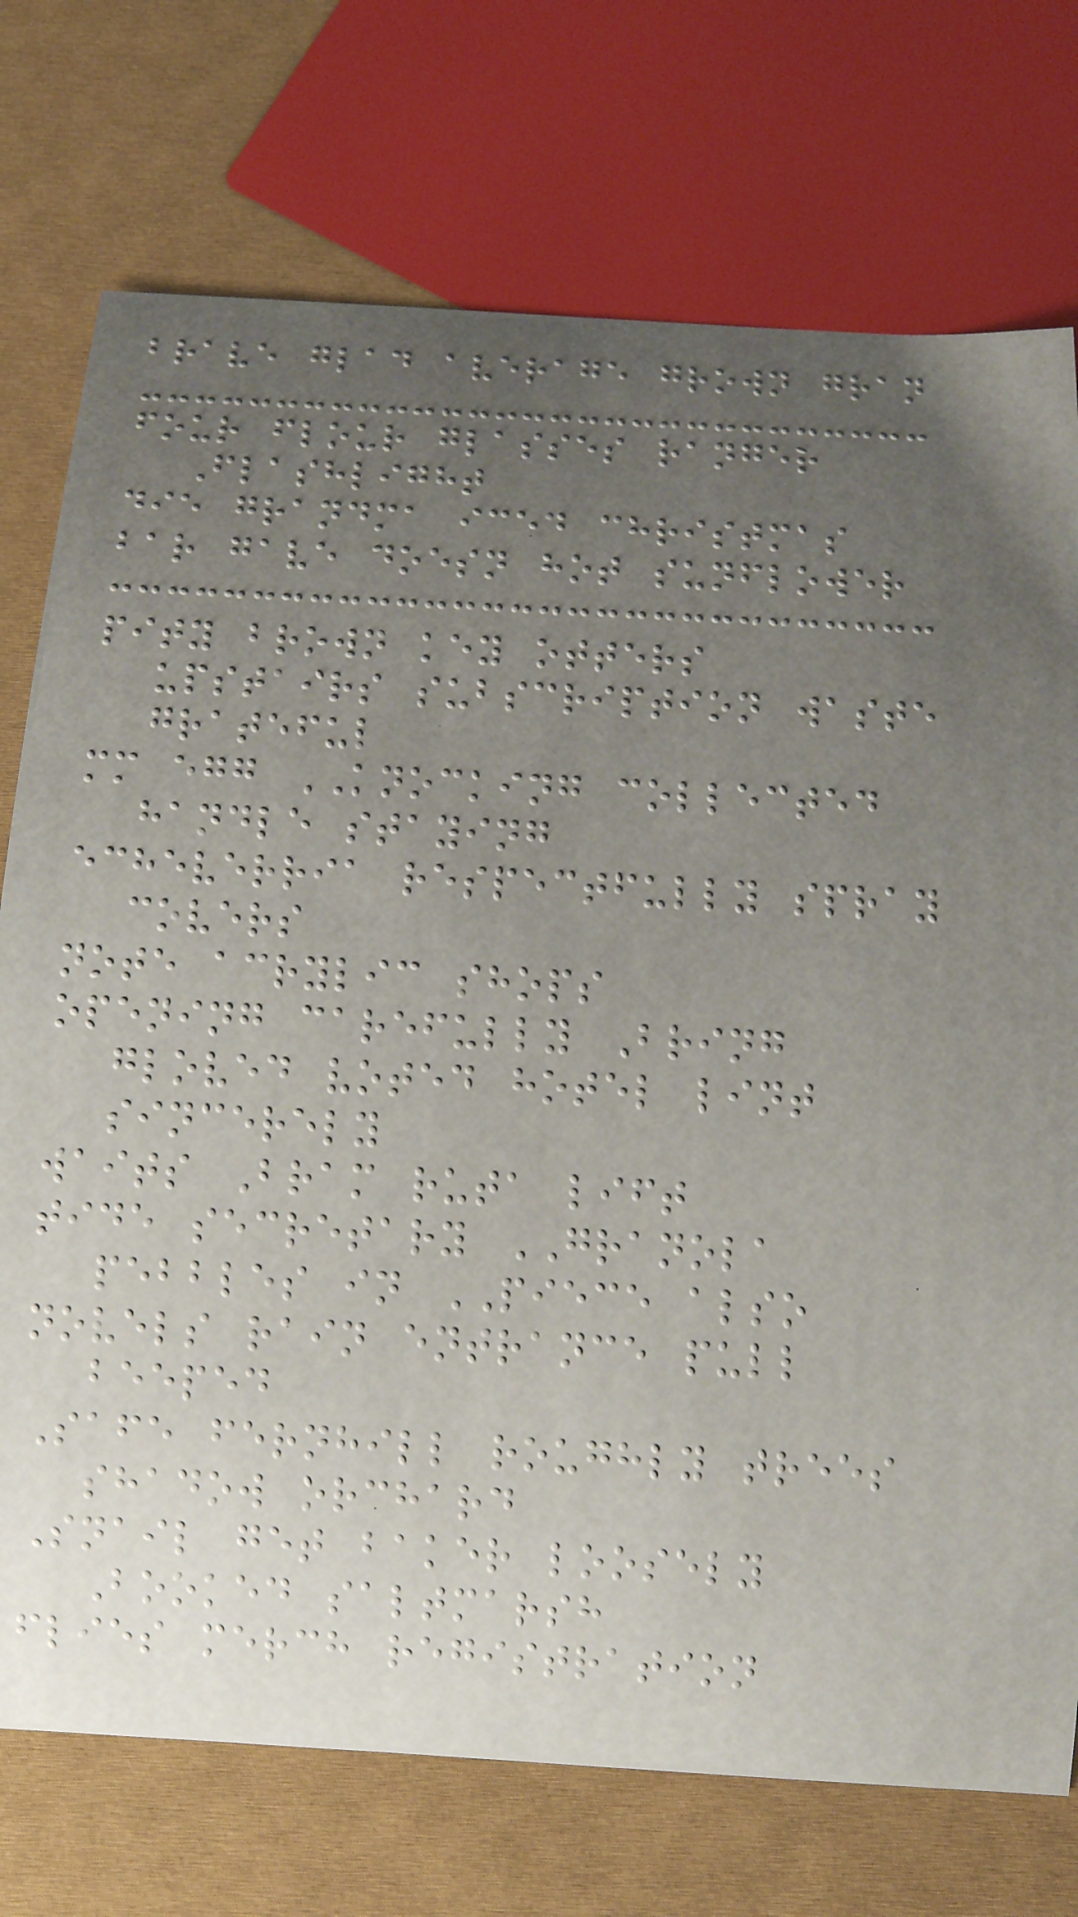brave glad average grown gran
four flour glasses ranger
Flashlight
die grandma iced christmas
bar gave doesn hot sunflower
pity brown key otters
upstairs subscription waste
grateful
mm egg KNOCKING collected
handle staying
echeverria respectfully spray
covers
note acrylic shops
opening carefully Bring
gloved voted hotel lint
sincerely
waits Bram ruta lift
tide secretary GRANOLA
pebbles in PIECE also
novels rain entrance pull
beeped
Safe fernhill roughly trees
shadow orchard
Snail get baker loosely
Booked saltmarsh
flies merch registration
